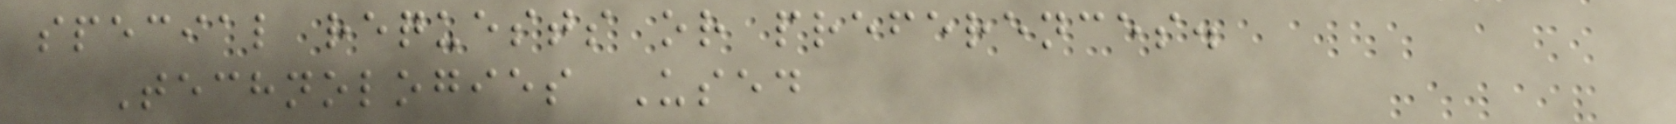special requests or preferences.
Technologies Used
